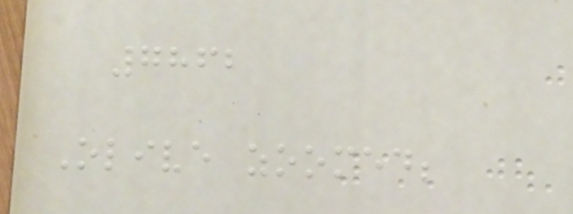7862
Olive zoomed;
